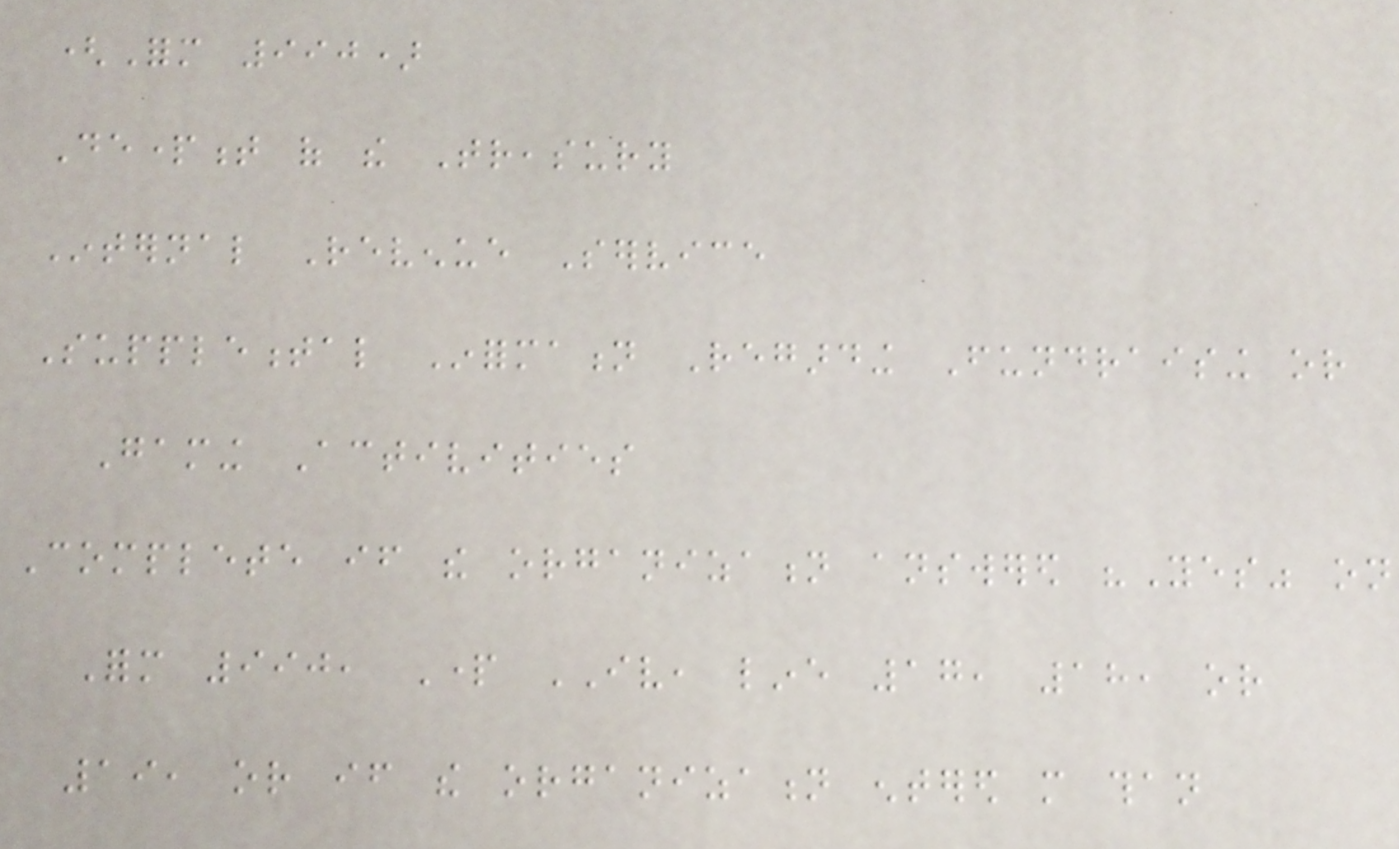(Form 990)
Department of the Treasury
Internal Revenue Service
Supplemental Information Regarding Fundraising or
Gaming Activities
Complete if the organization answered "Yes" on
Form 990, Part IV, line 17, 18, or
19, or if the organization entered more than
